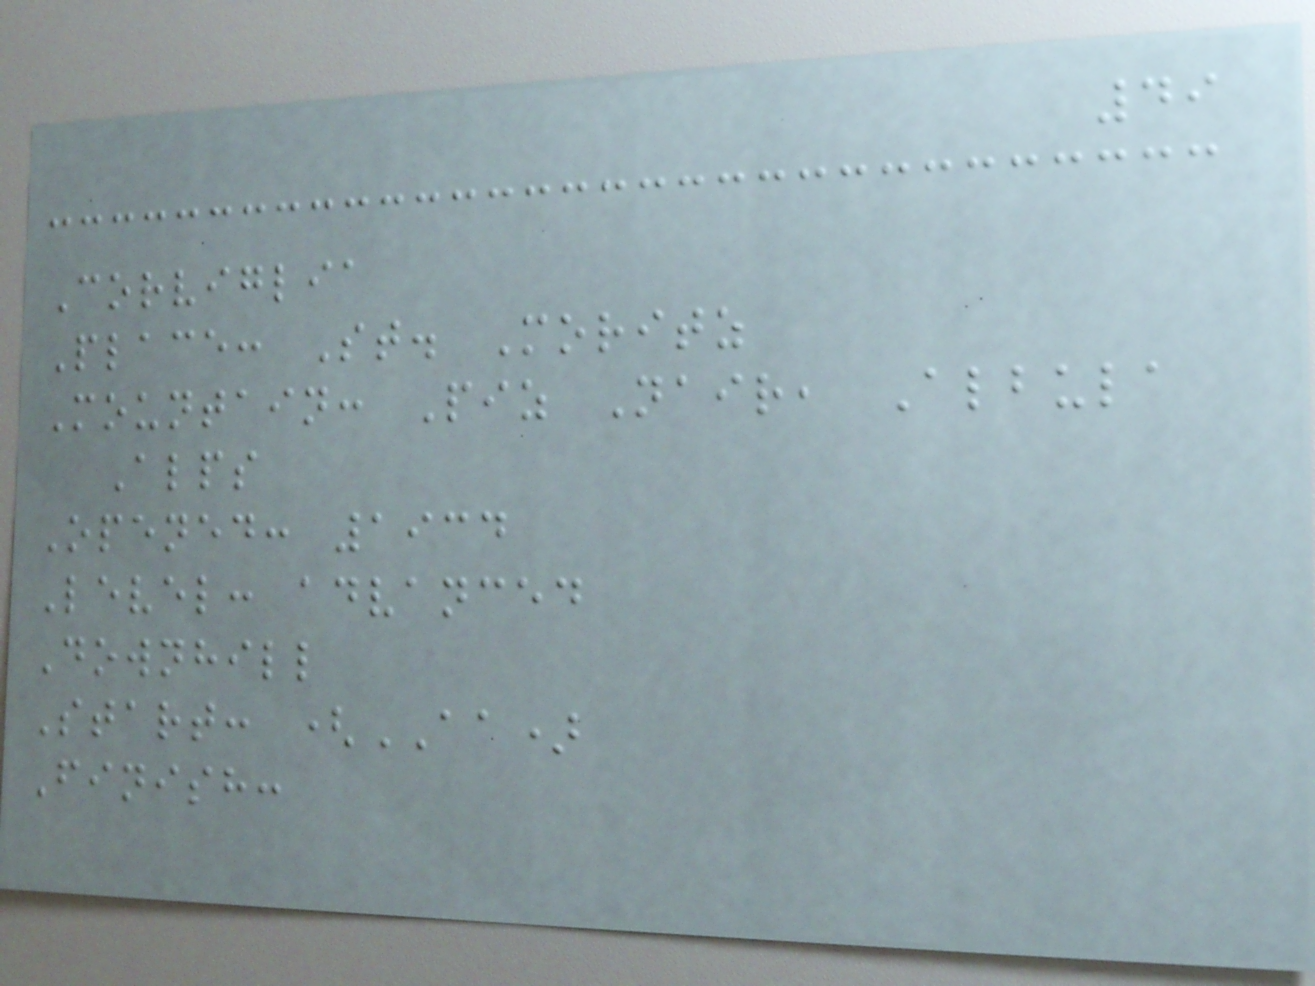49
Corviglia
Place: St. Moritz
Mountain: Piz Nair, Albula
Alps
Opened: 1934
Level: advanced
Downhill
Start: (AA)
Finish:
